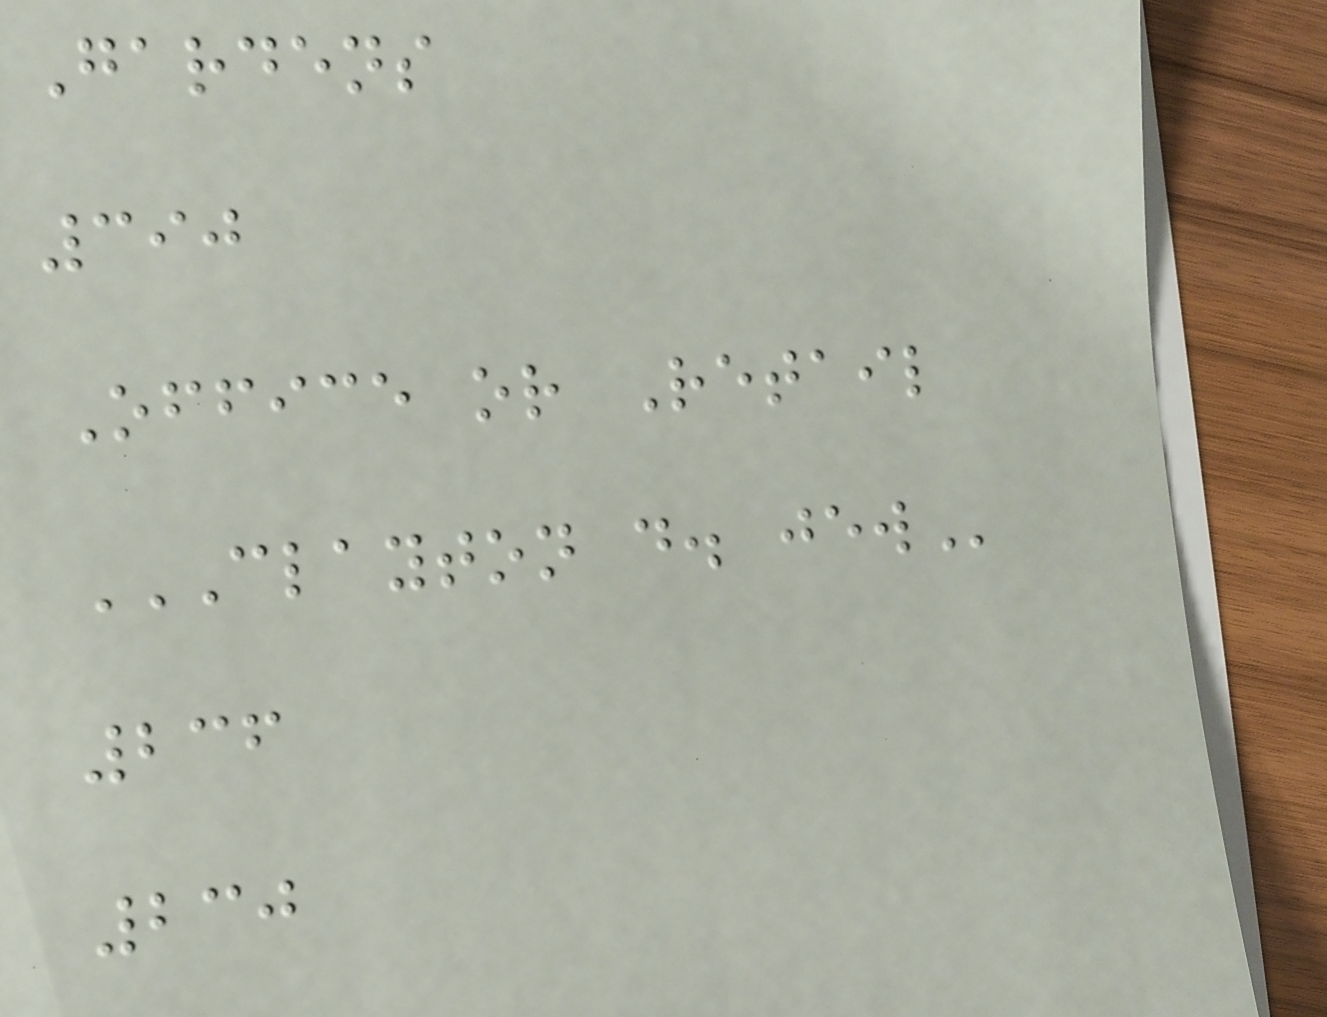Gardens
390
Office or Retail
CLAYTON D. JEW
236
230
